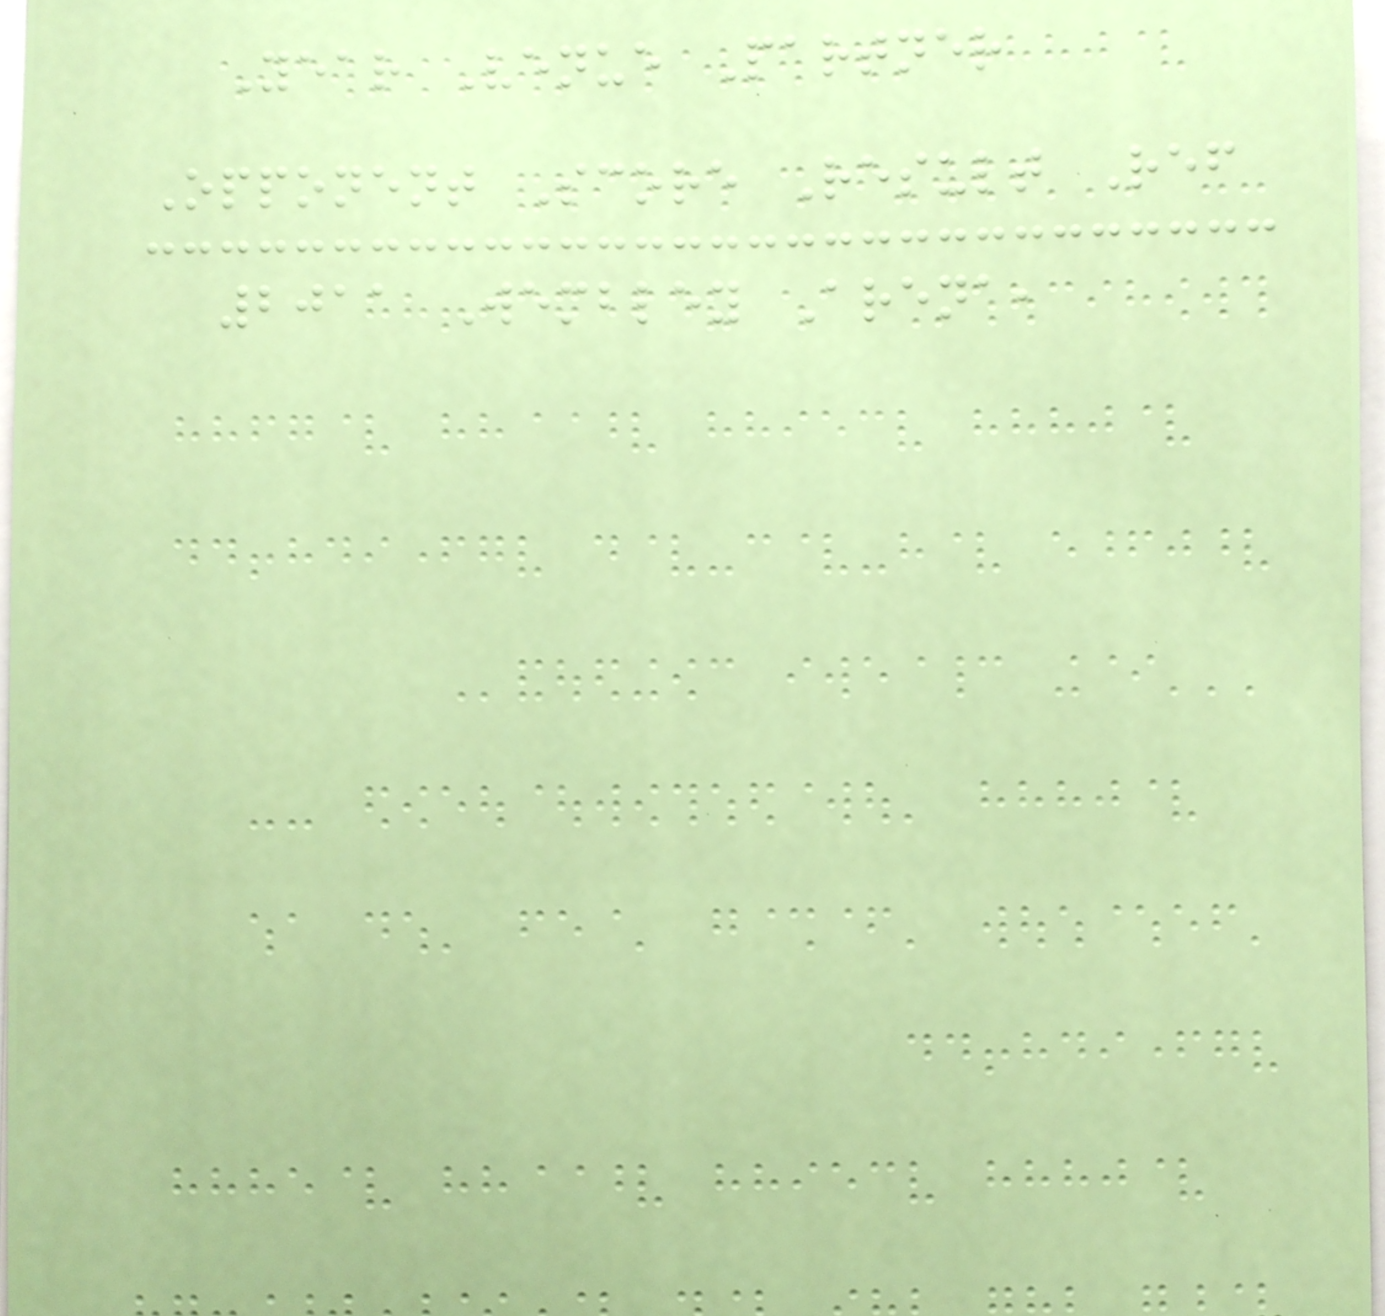Year Venue Partner
Opponent Score Result Ref
2011 Wembley Arena,
